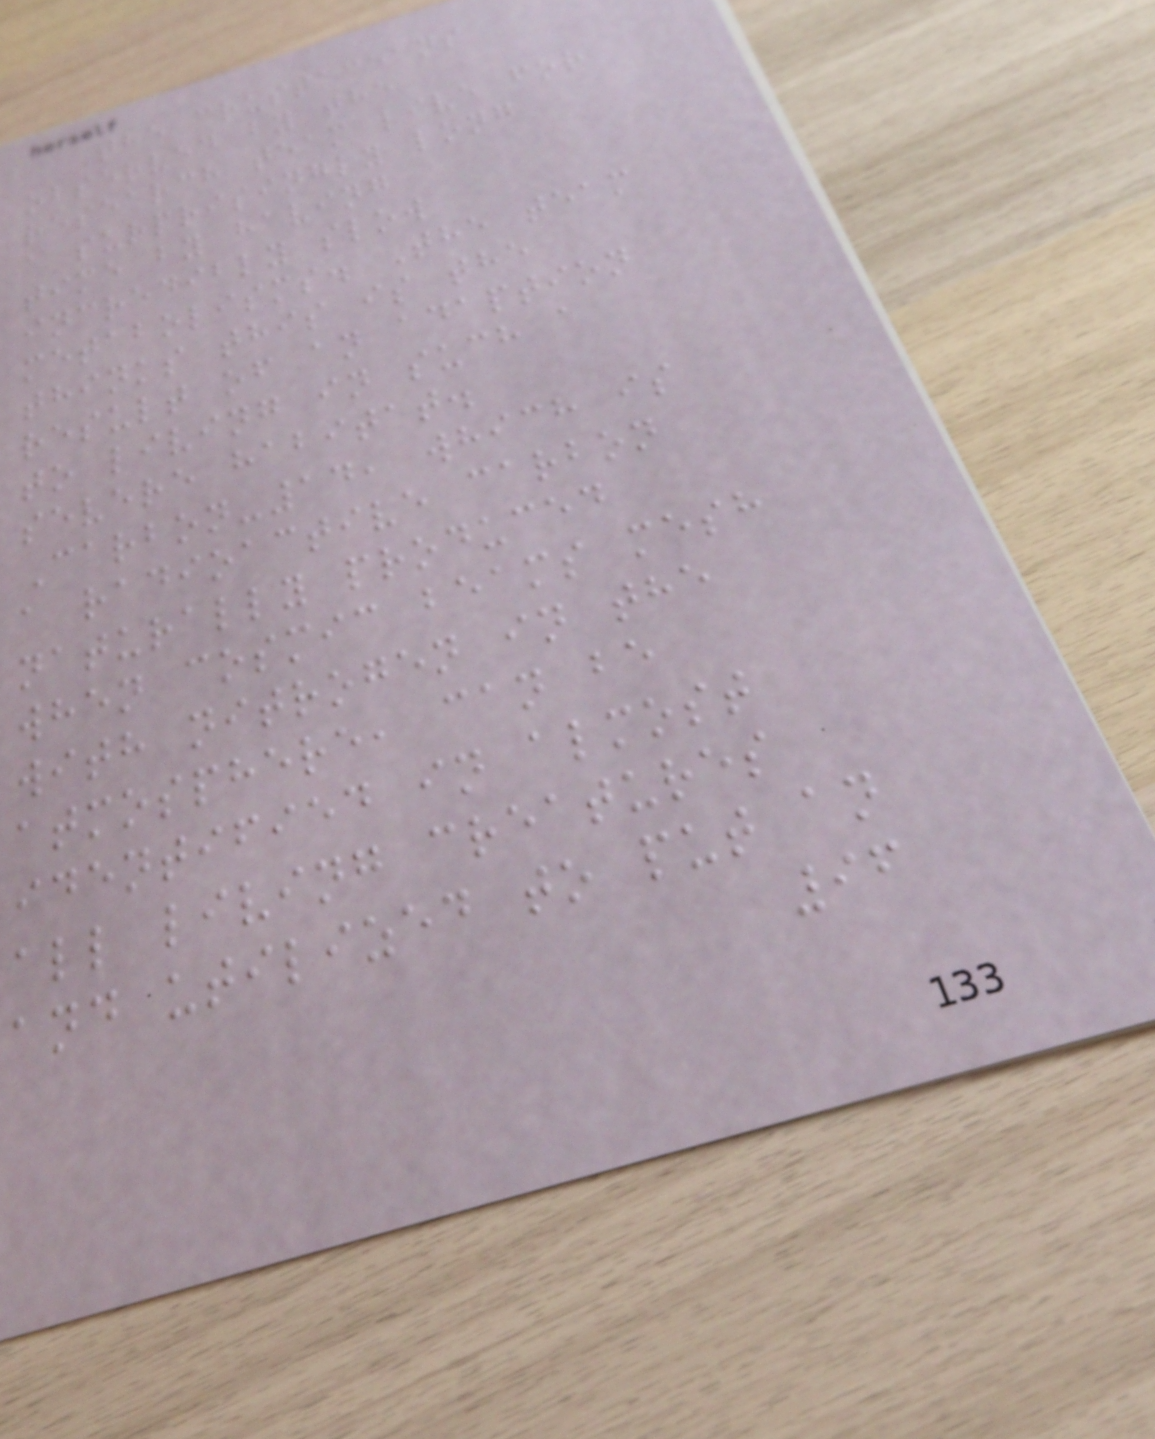The crustaceans
observed by the
research team live for
a surprisingly long
time by having
incredibly slow
metabolisms. The team
thinks this is the
result of an adaption
to living in such a
severe habitat.
Carbon-14, which is
a radioactive carbon
naturally produced
when cosmic beams mesh
with nitrogen in the
atmosphere, can be
identified in almost
all living creatures
and utilized to put an
96
